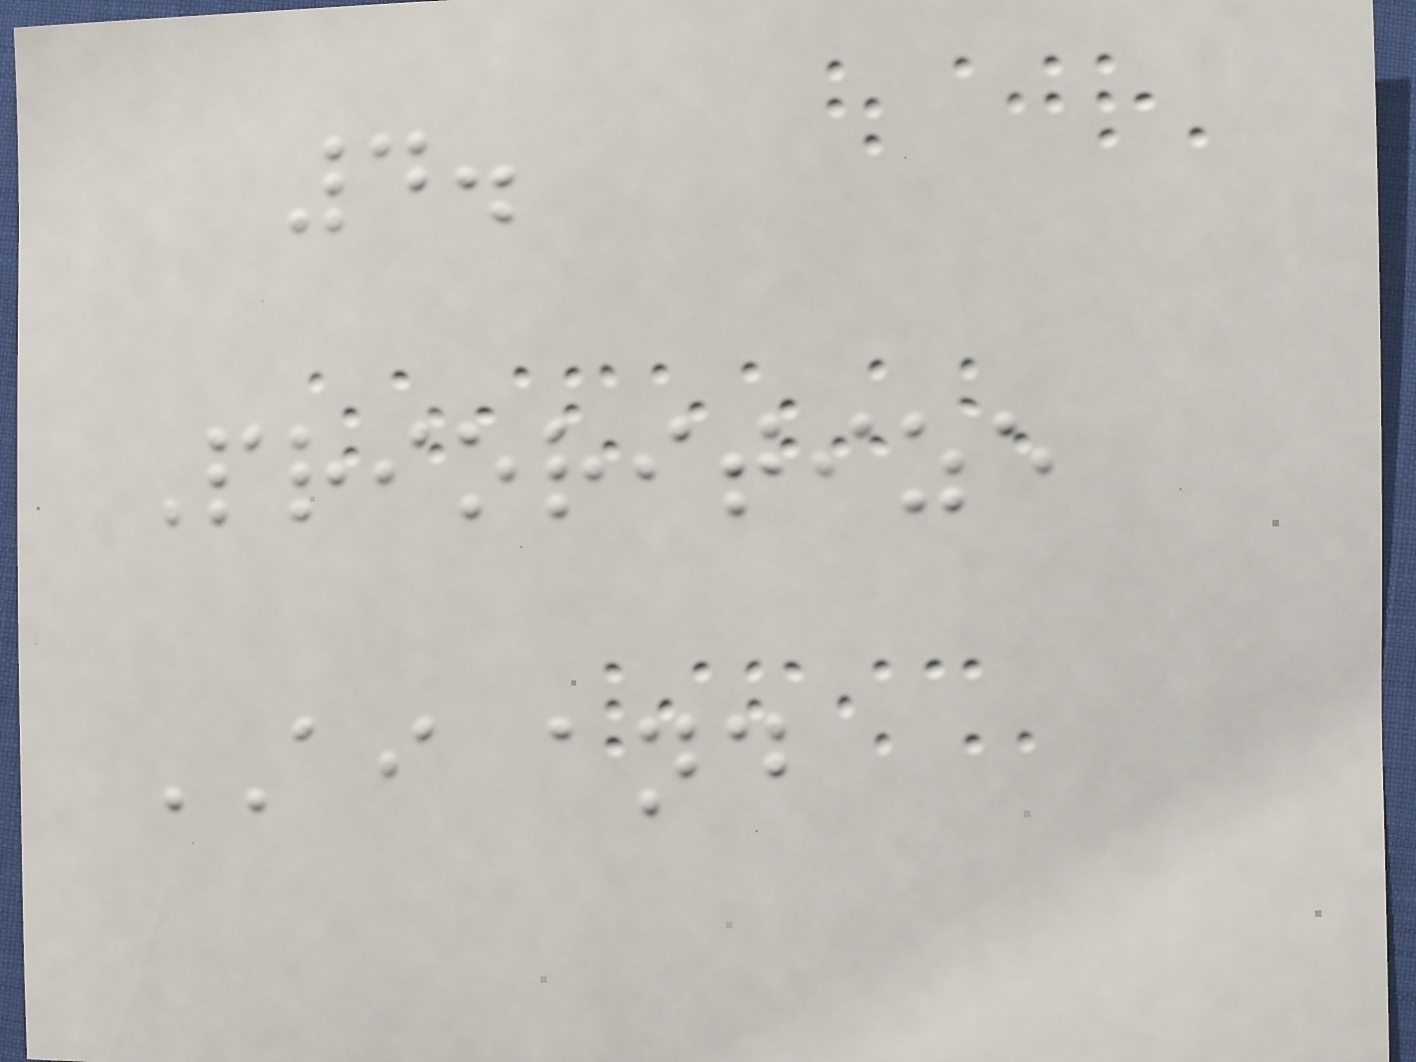4.
Prioritize
AI and
